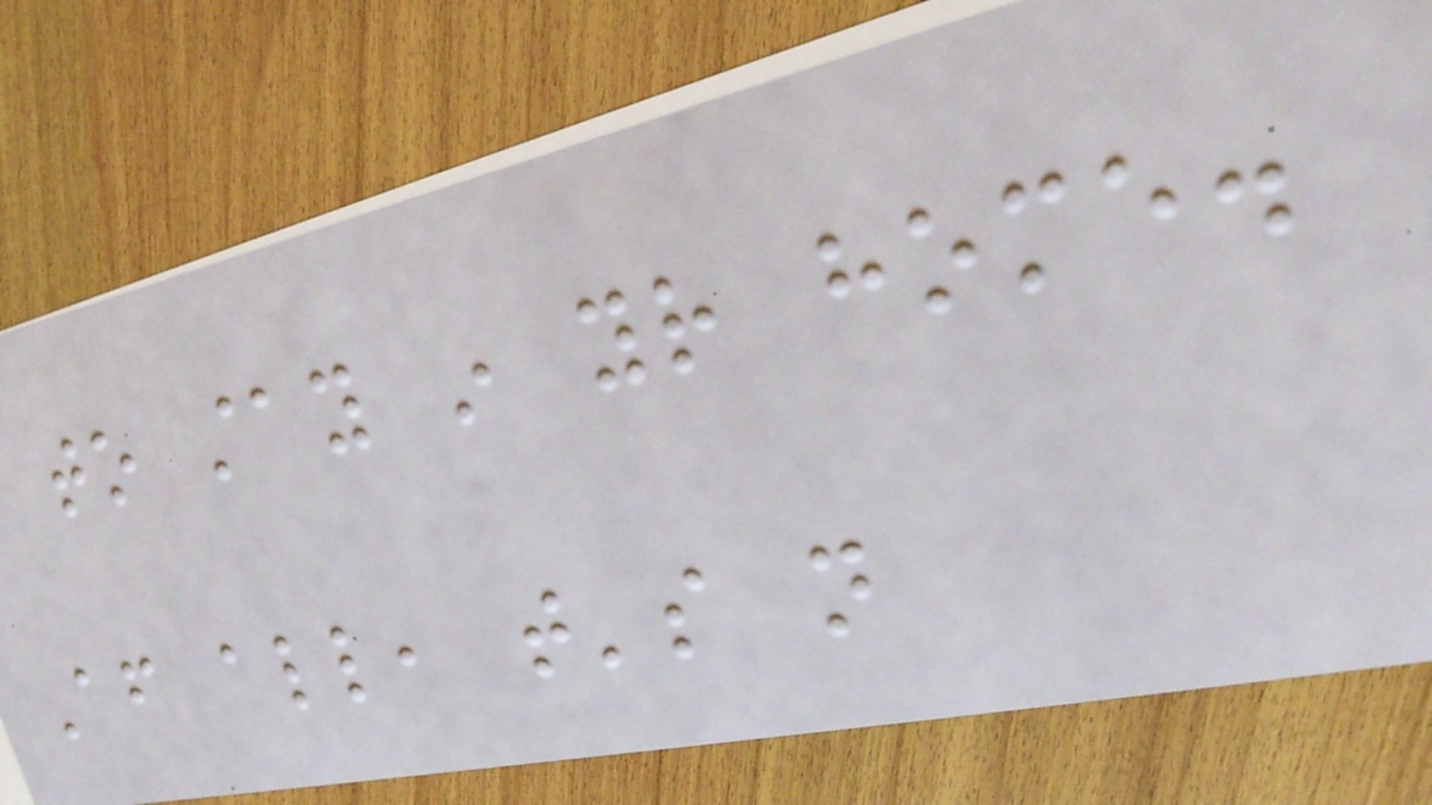to stay in your home.
After all, that's not
